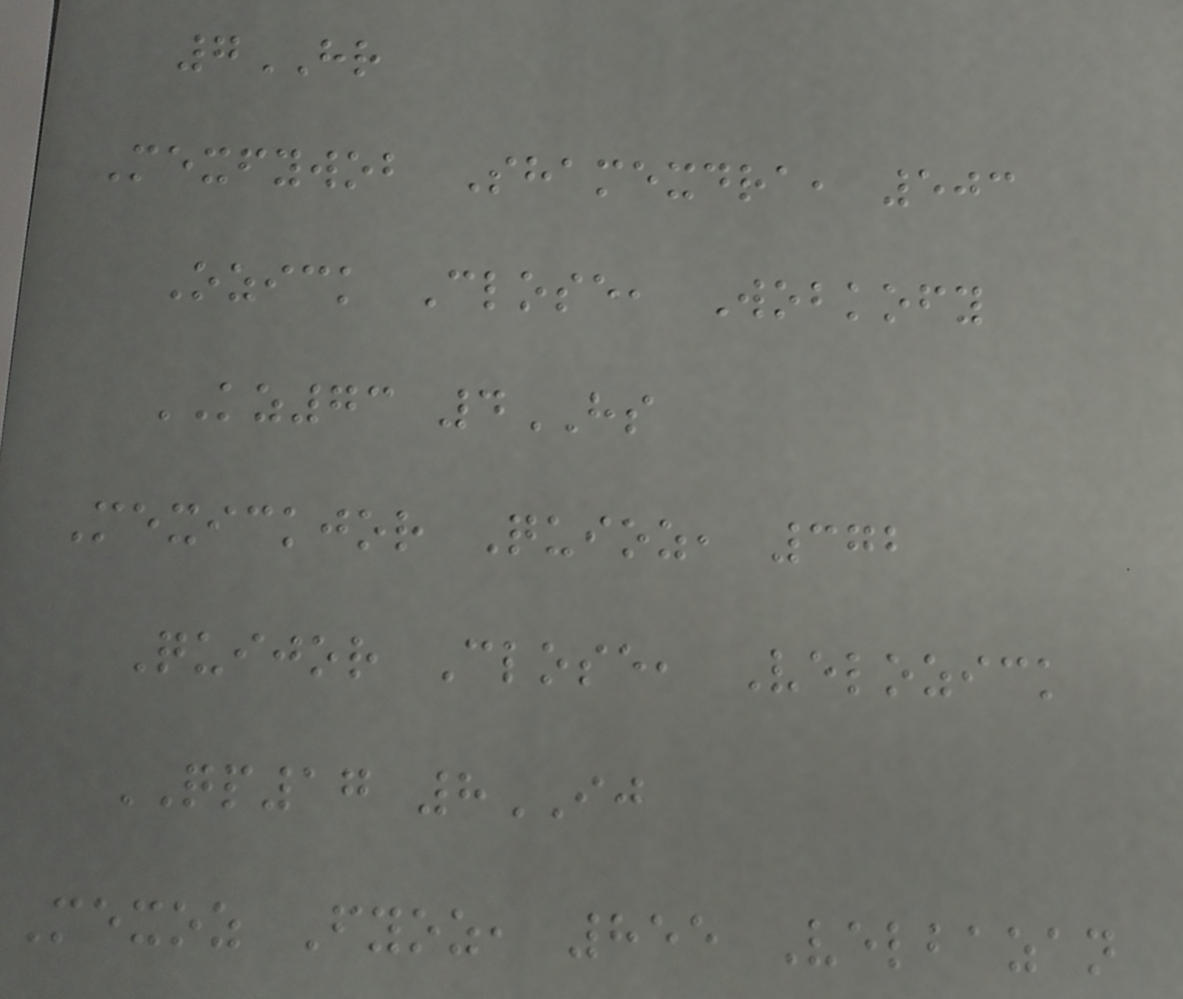7HR
Mexfywob Shamexdra, 503
Ozick Close, Wobkofy
KZ73 4HS
Mexickjor Quioz, 372
Quijor Close, Velozick
QP17 8IJ
Mexoz Fyoz, 855 Velbazan
